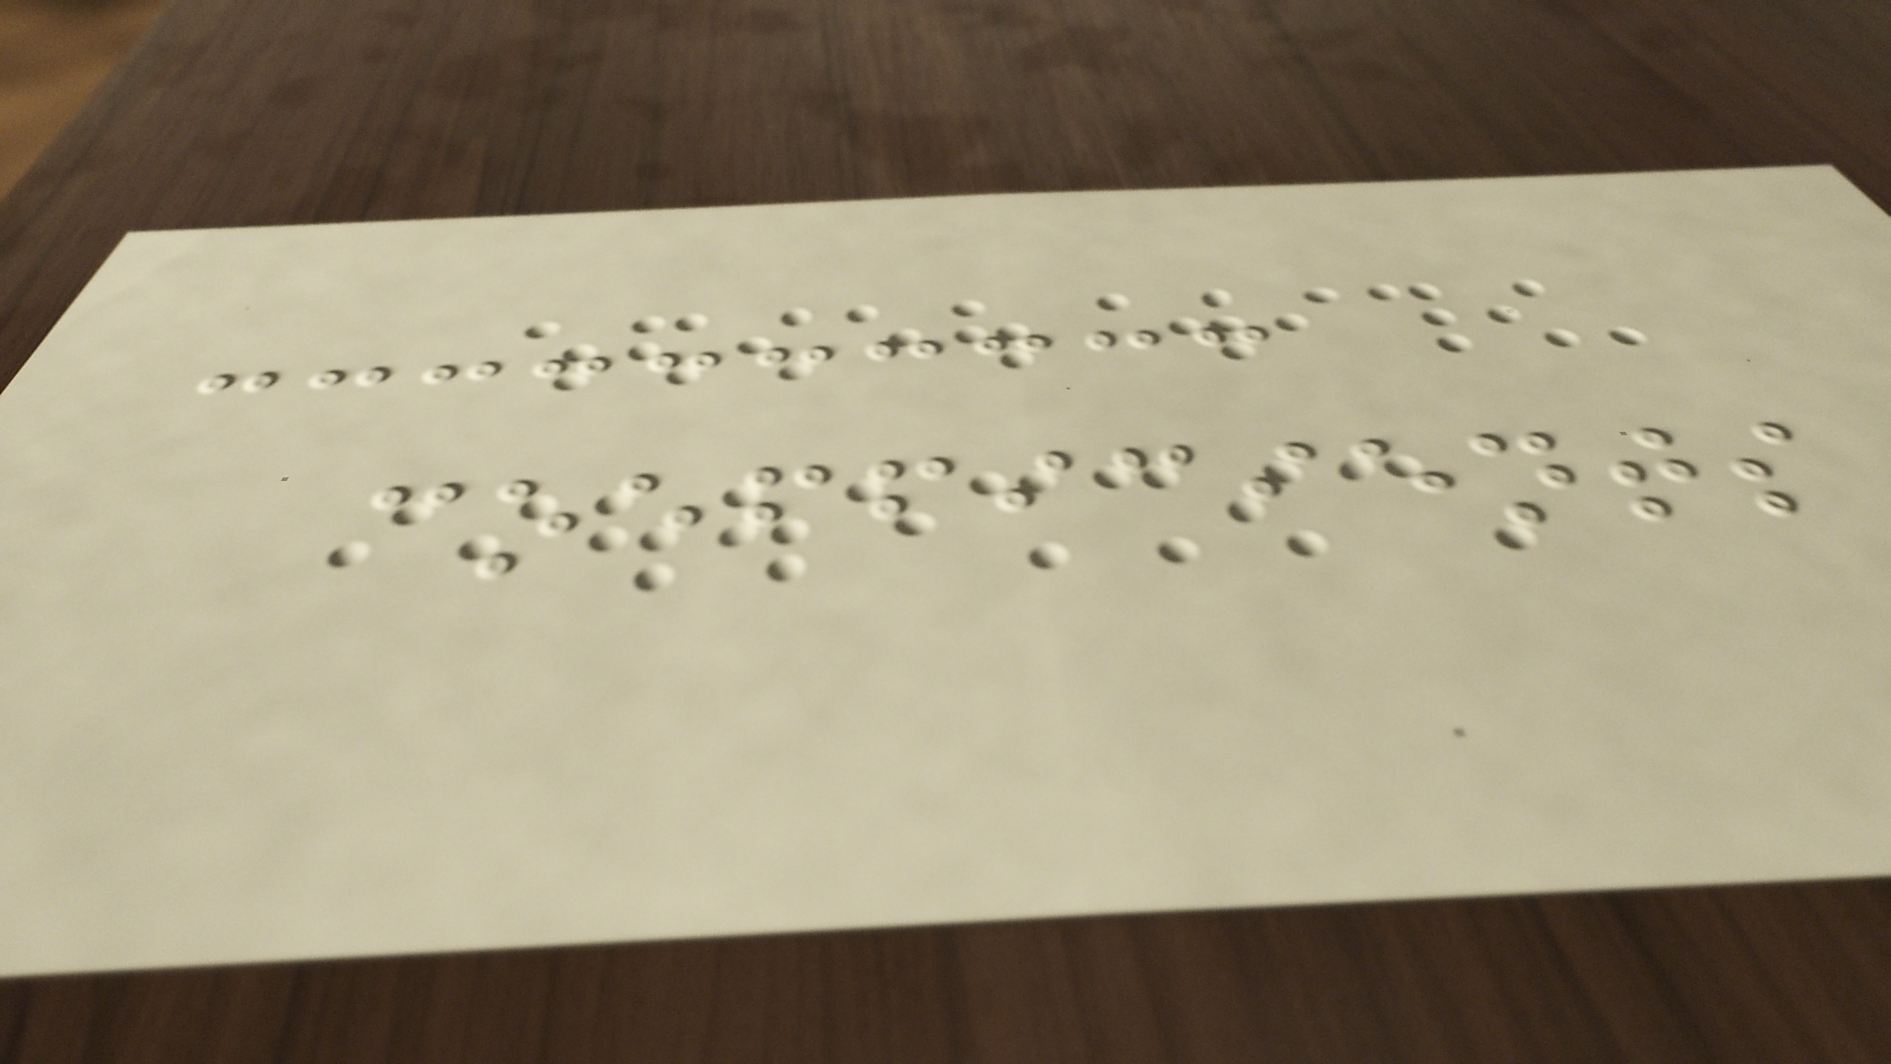coefficients
